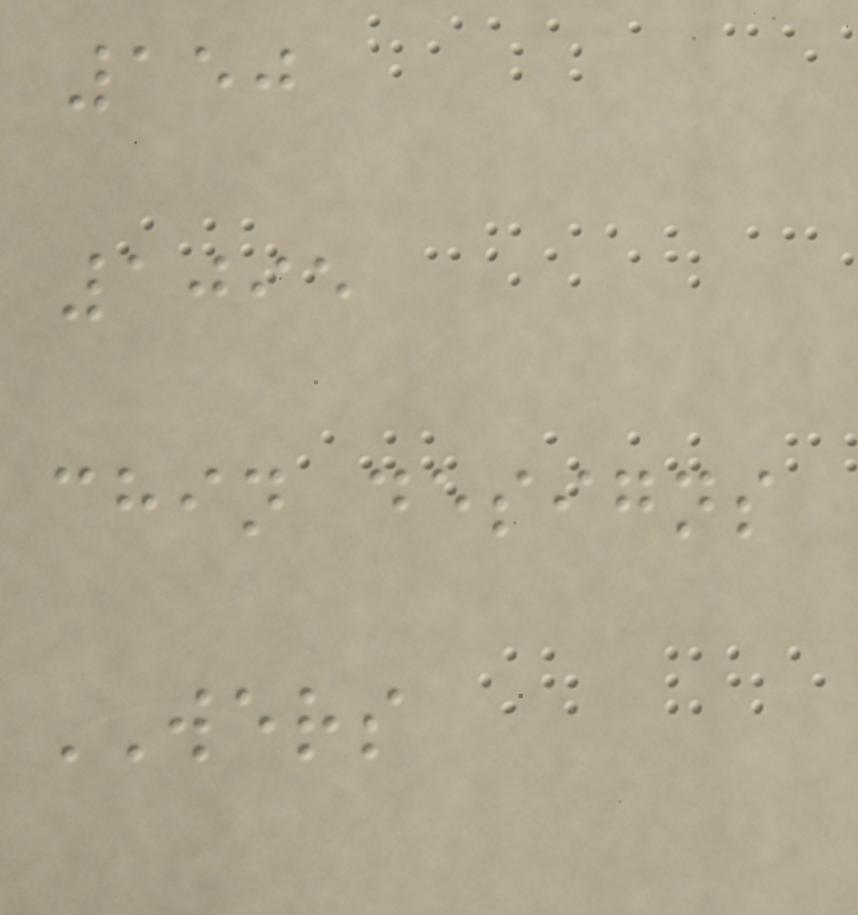150
1095
chin designs
WERS
